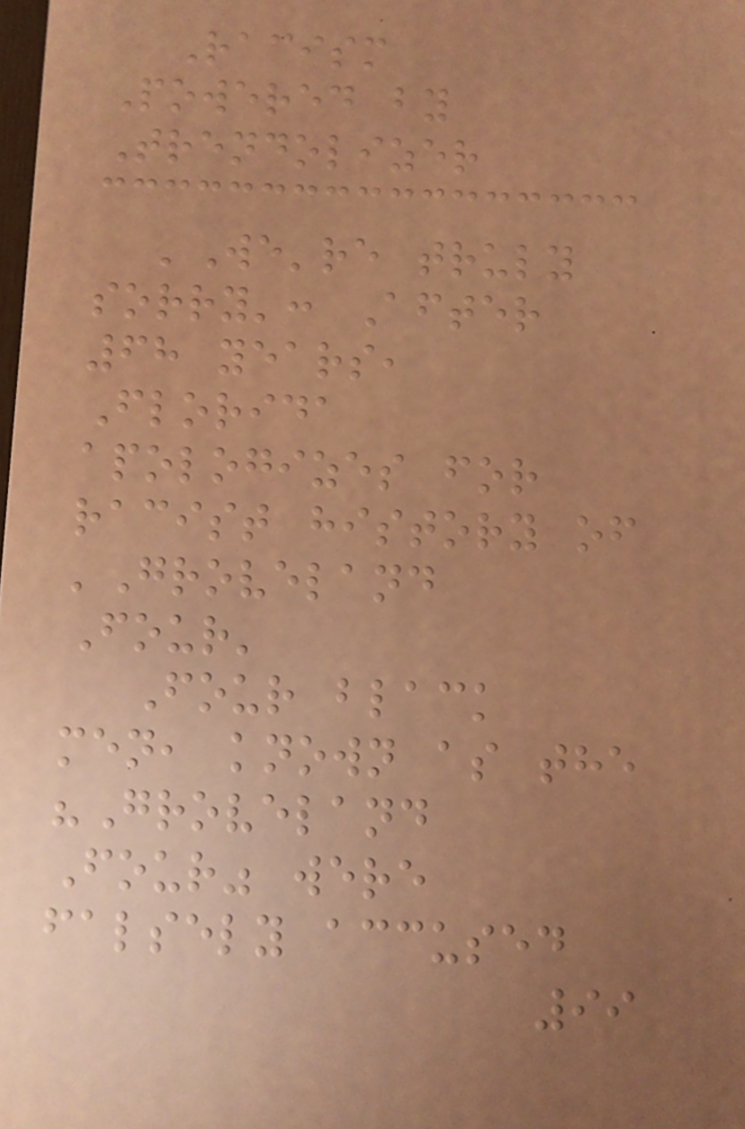Racism
Powered by
Trendolizer
'We're truly
sorry': After
68 years,
Florida
apologizes for
racist history of
'Groveland
Four'
Four black
men, known as the
"Groveland
Four" were
falsely accused
99
